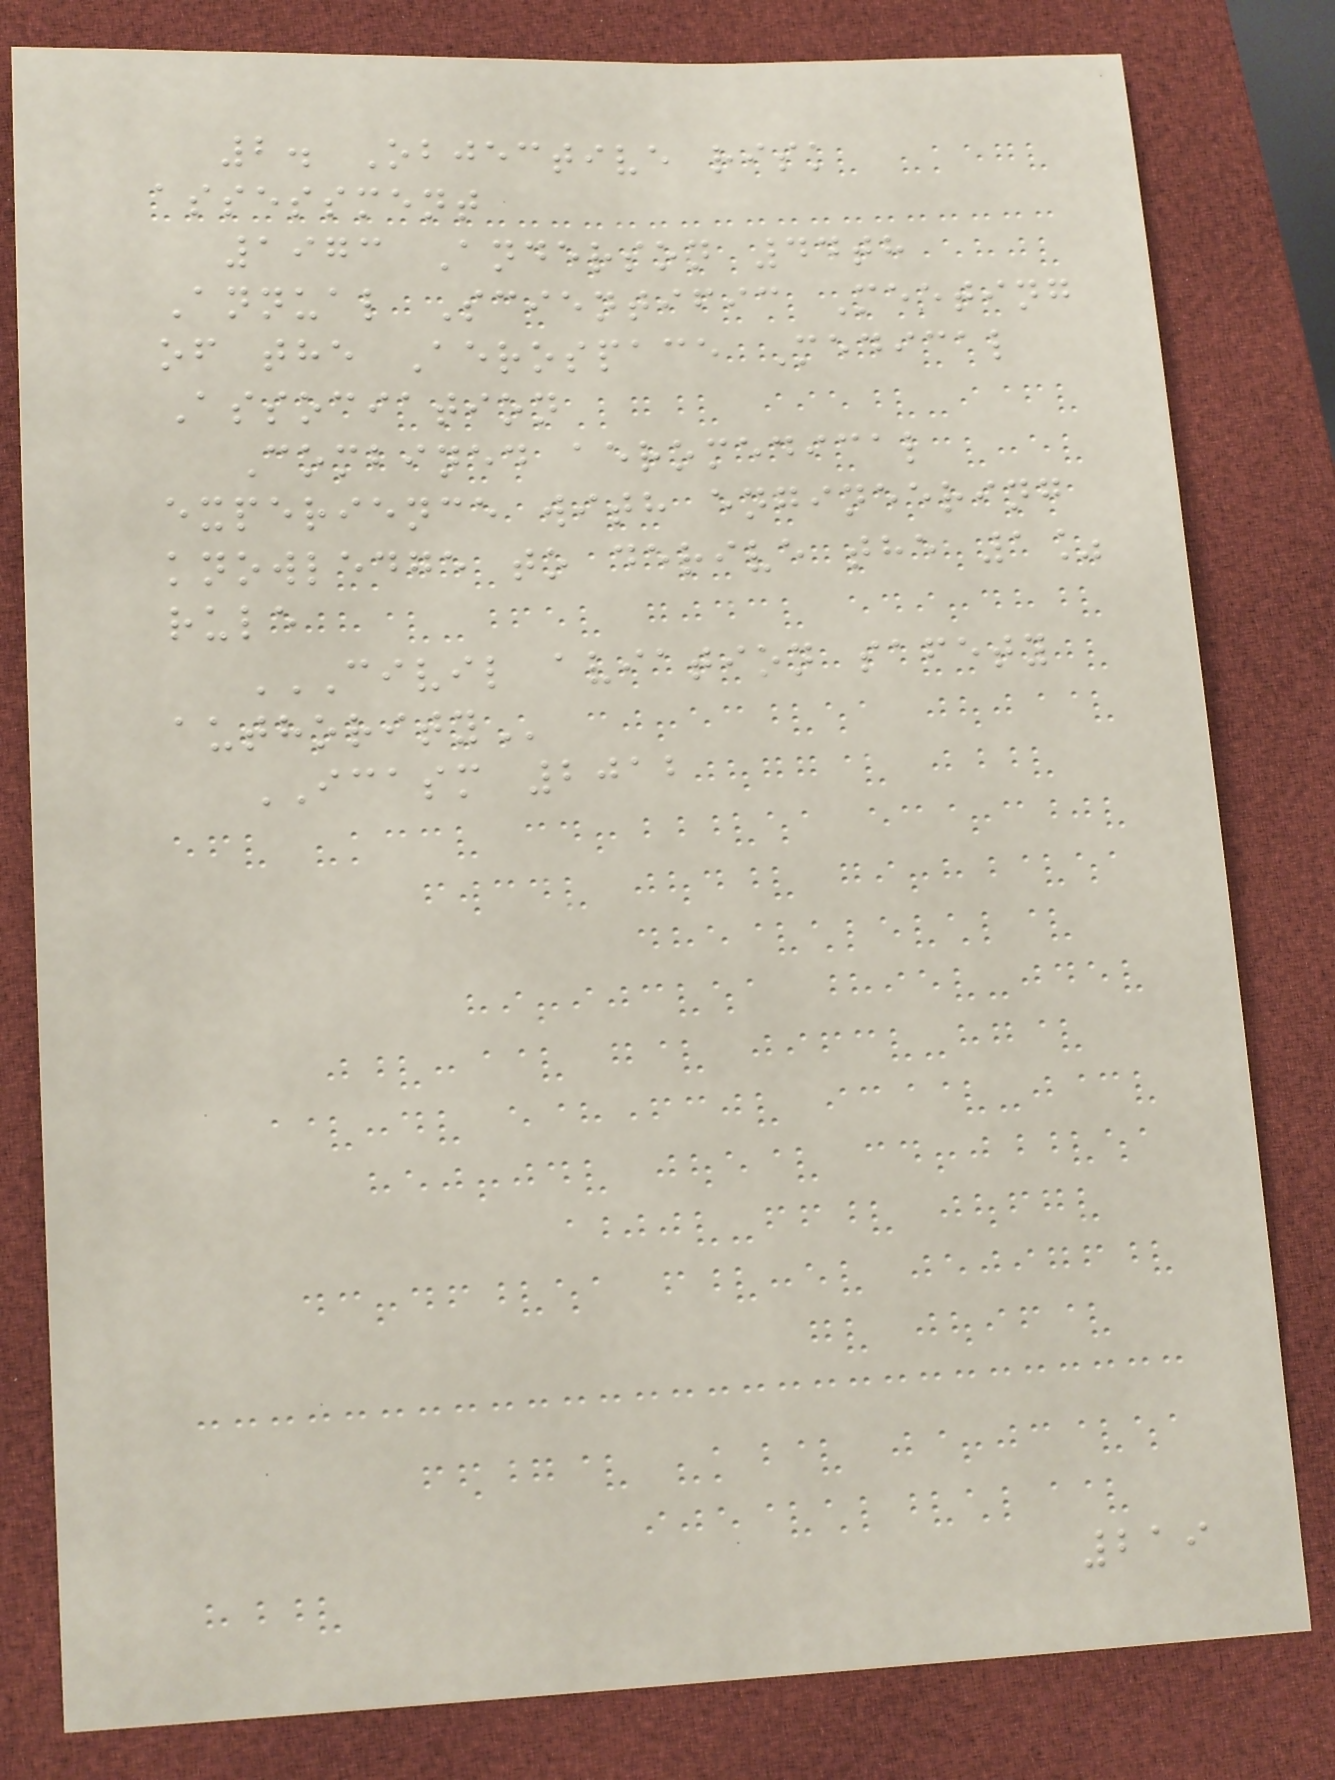2. Objective risk
assessment
1973 Anderson 44th
Annual Scientific Meeting
of the Aerospace Medical
Association
Combined aeromedical
experience with engineering
knowledge to derive the 1%
rule
CIVIL AVIATION SAFETY
AUTHORITY
ICASM 2012
219
